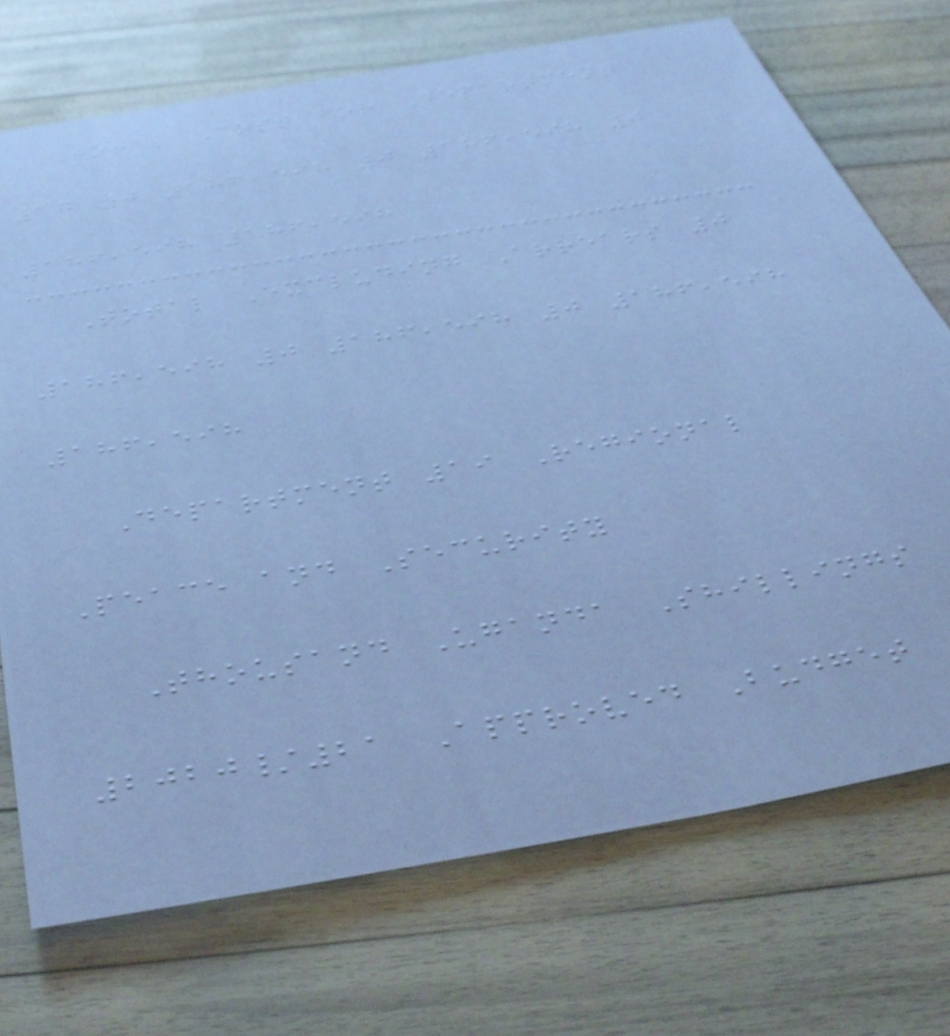Total Cost for Department
17 0 186,598 0 186,598 0
186,598 186,598
Total Excluding Arrears 0
186,598 0 186,598 0 186,598
186,598
Department 19 Regional
Peace and Security
Thousand Uganda Shillings
2020/21 Approved Budget
